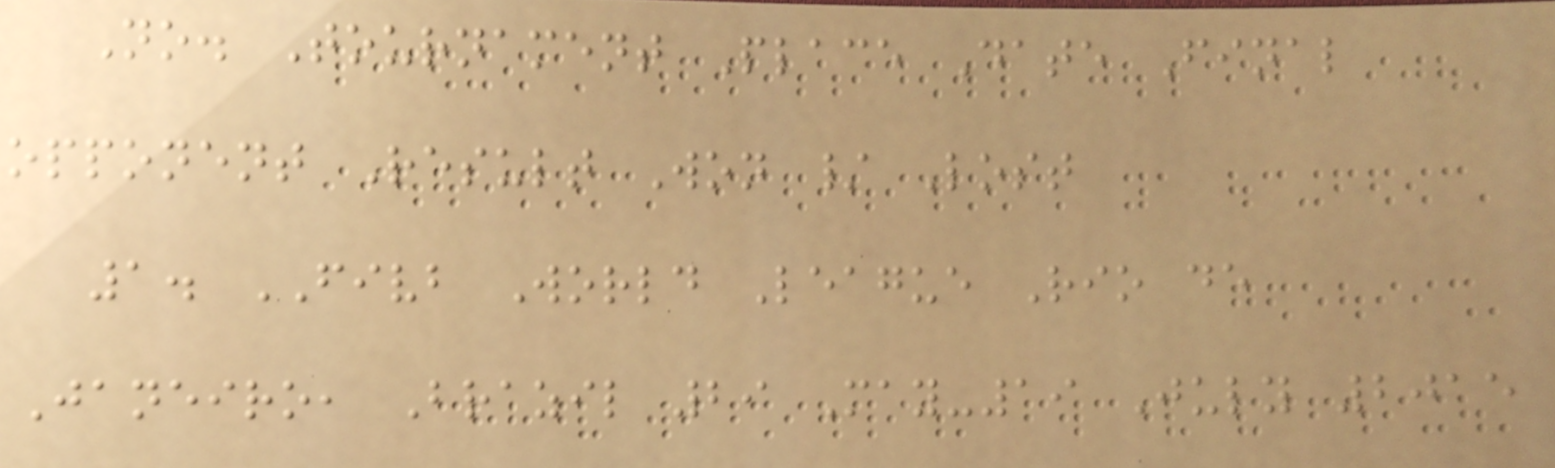No. Tournament Place Date Final
opponent Result Won / Lost
1. FIVB World League Rio de
Janeiro, Brazil 29 May-19 July 2015
